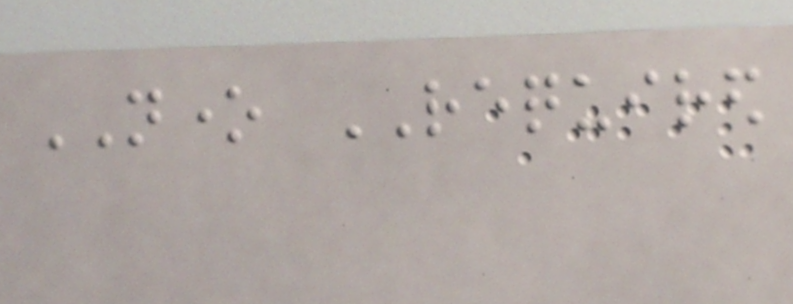NONE REQUIRED
